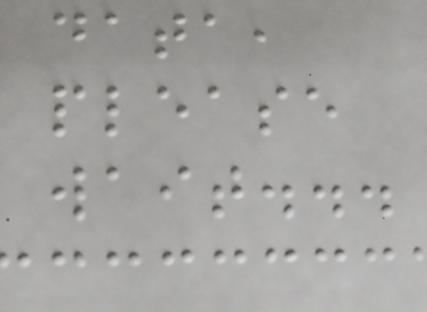data,
please
wait...
